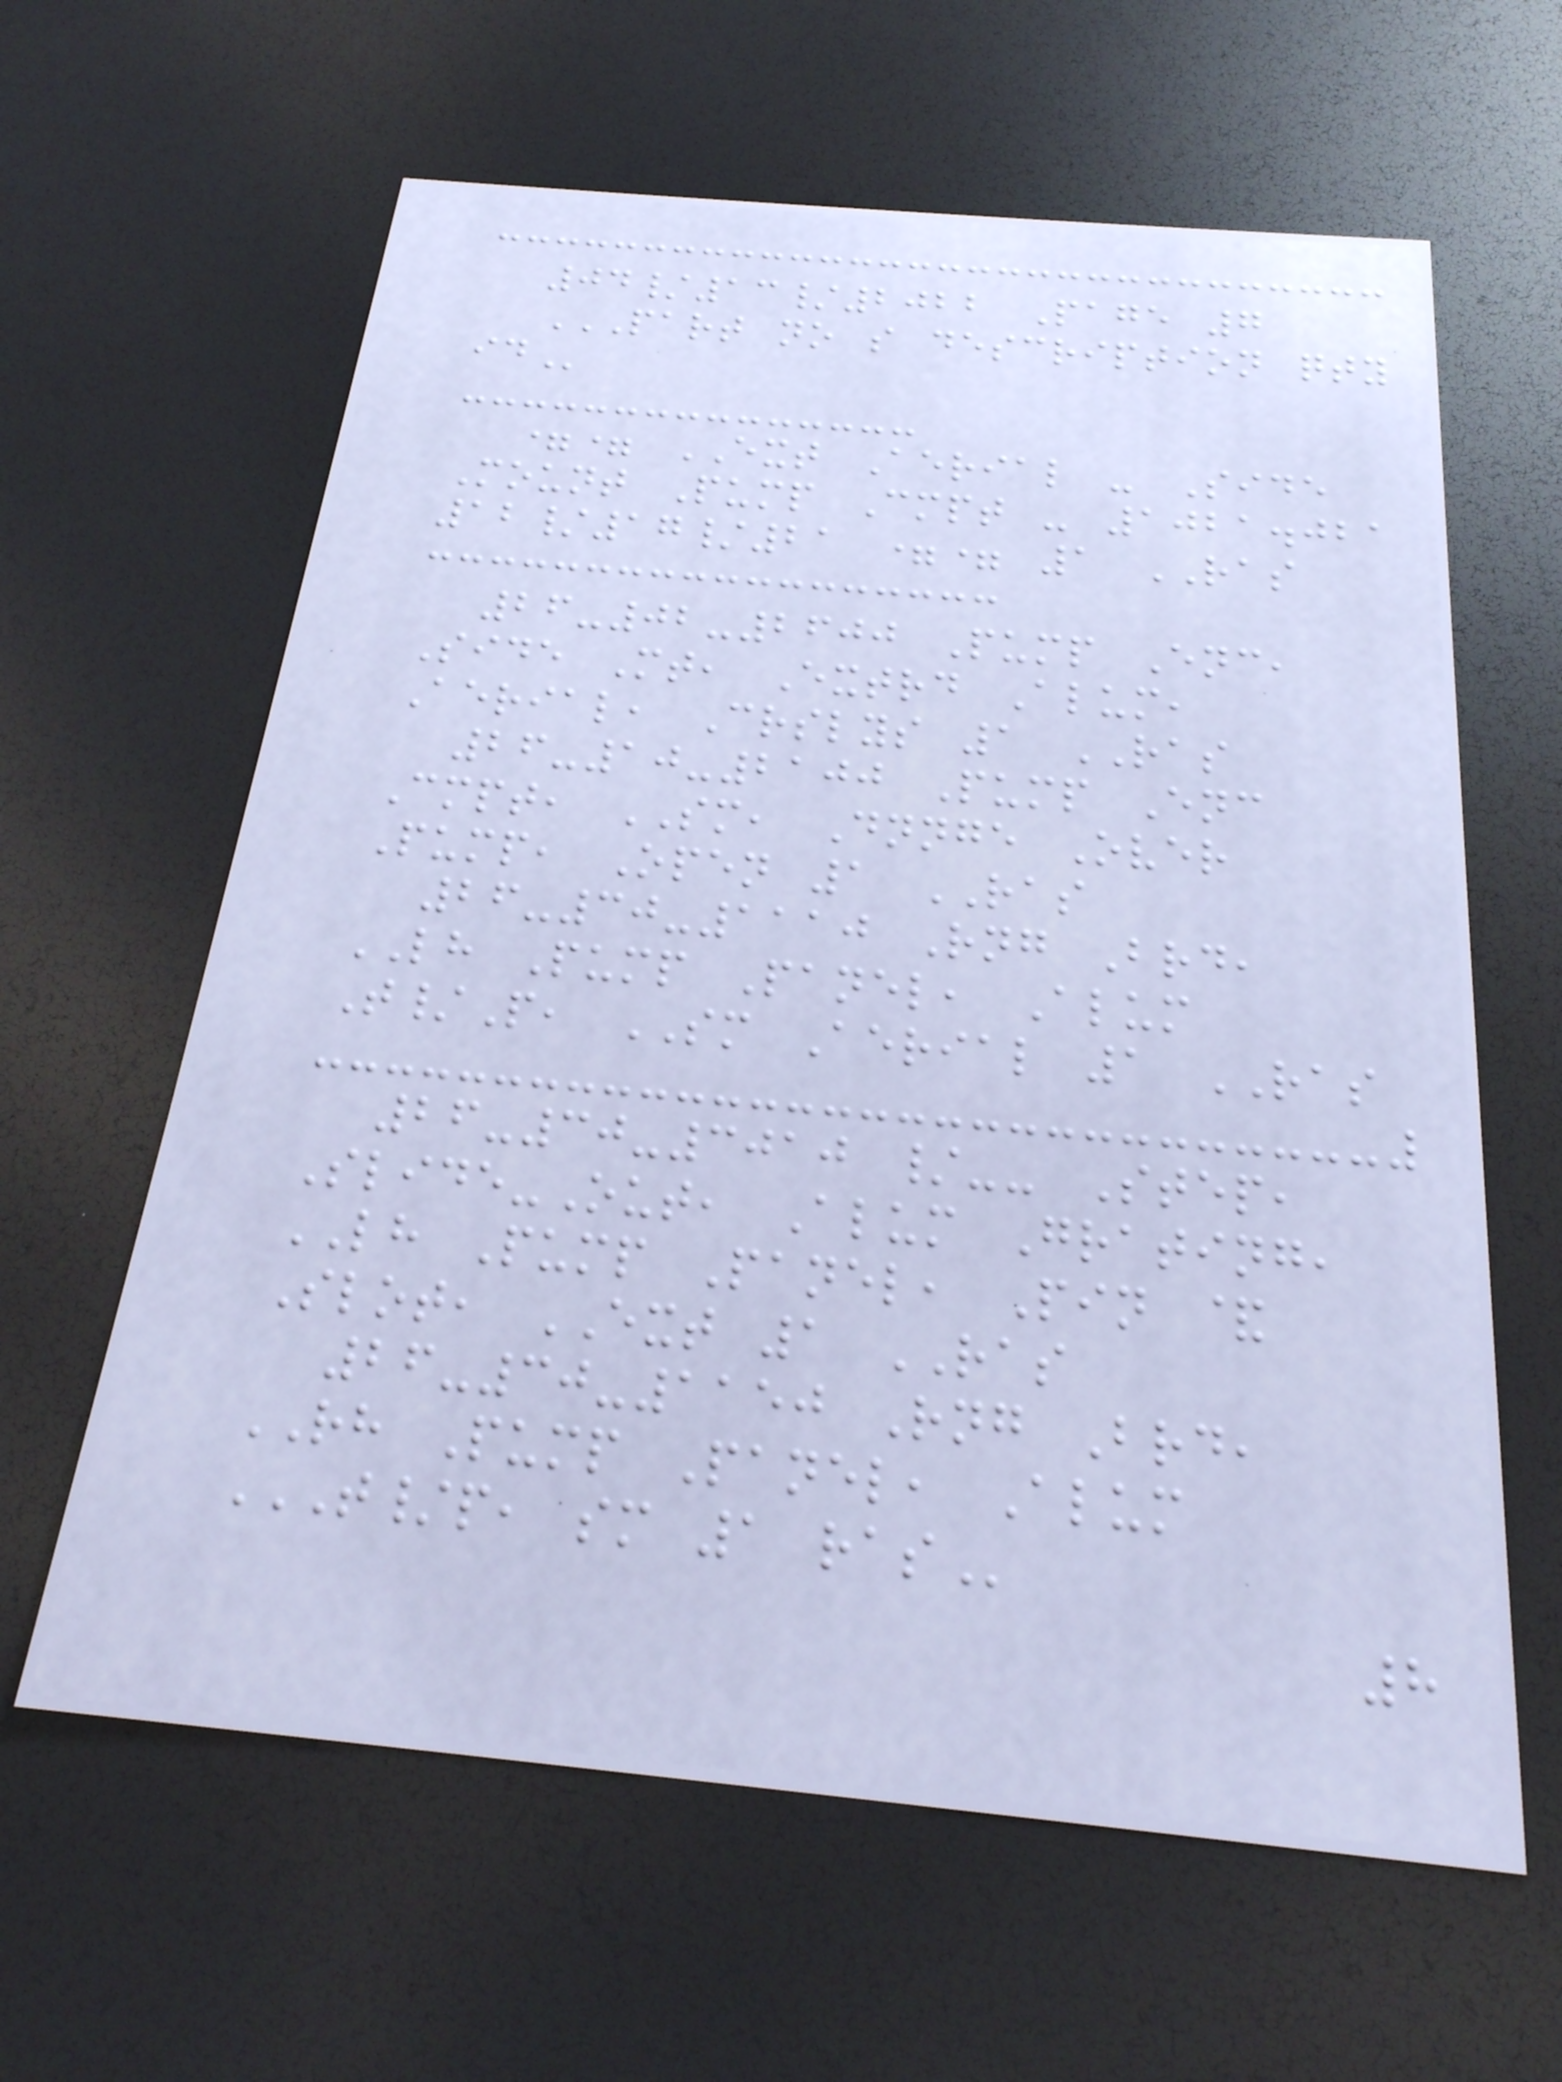04/13/2022 Page 7
PART NO S DESCRIPTION QTY
ID
== EXT Aerial - Side
Mount Pump Cmpt - 1021.021
12/17/21 == 1 RAS
26-02-2600 Pump Enc,
Side Mt, Extrd Alum,
Aerial, Crslys 1 RAS
26-10-2100 Pump Enc
Cmpt, SM, Dnnge Over
Pump, Open 1 RAS
26-30-1110 Rng Brd,
LH Pump Panel, Alum
T/P, SM Aerial 1 RAS
26-30-3010 /-- Step,
Slide-Out, Alum Grating,
LH Pump Panel, Pin &
Slot, EXT 1 RAS
26-30-1150 Rng Brd,
RH Pump Panel, Alum
T/P, SM 1 RAS
8
